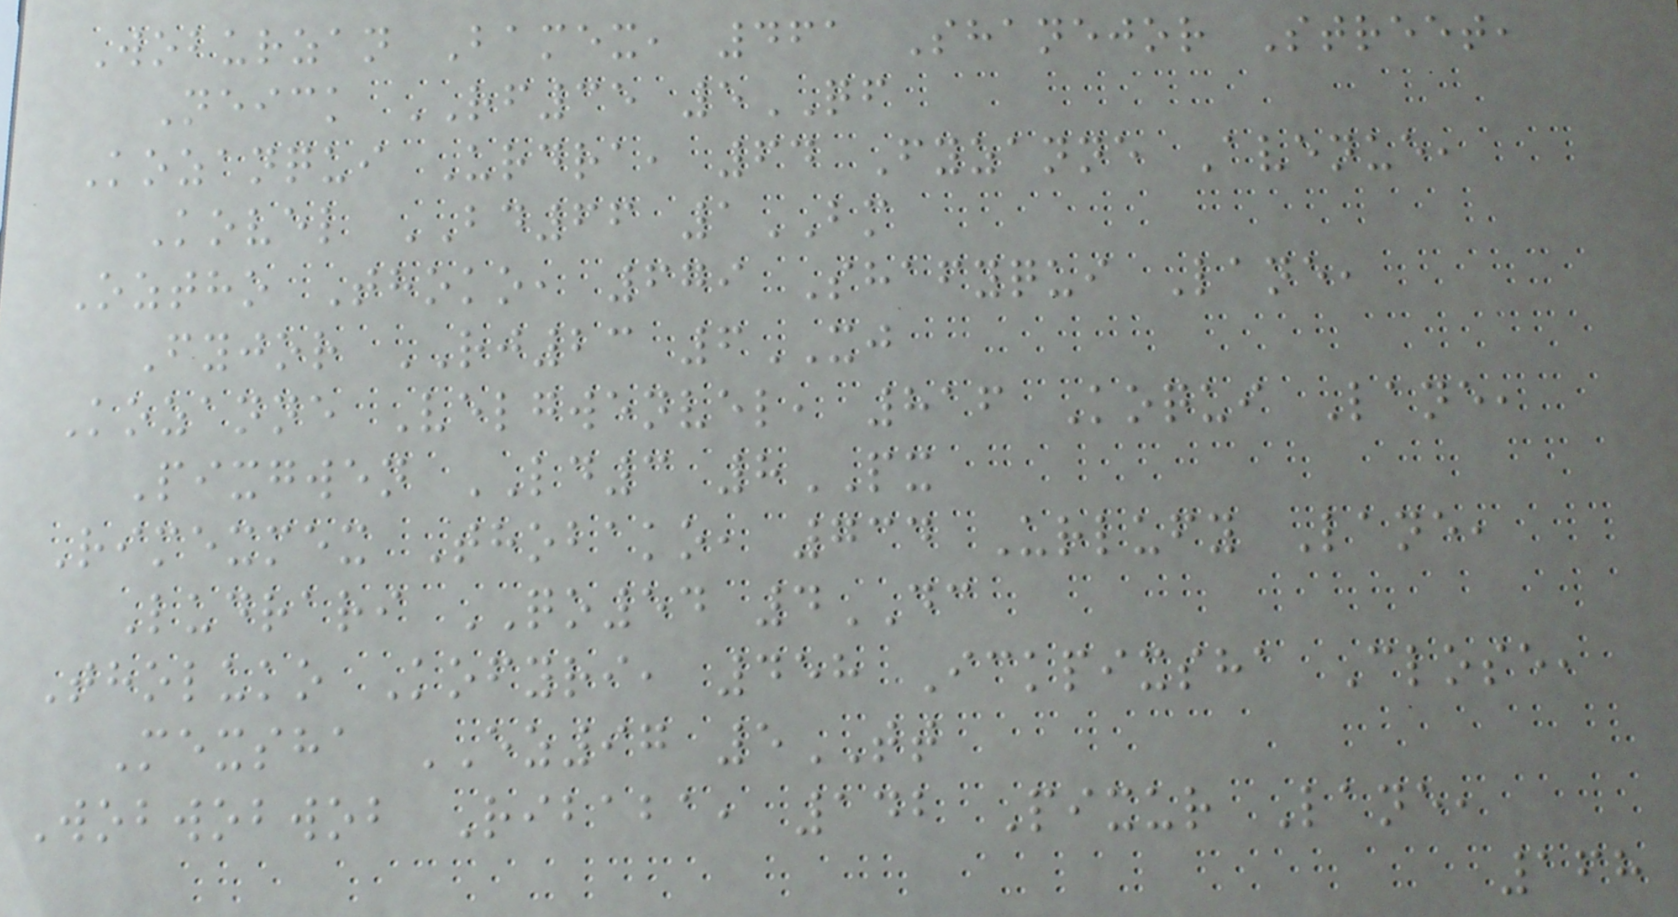Woburzan Bamex, 461 Shanejor Street,
Neick RF35 5QF
Kozanqui Urdra, 64 Fyzanne Avenue,
Kovel BD66 1BM
Oztho Thoko, 679 Shafyqui Lane,
Fyjor RJ23 6XJ
Kozanne Velgwenvel, 816 Koqui Lane,
Pixgwen LD3 8PX
Rimexmex Thobako, 734 Urlufy Lane,
Ludrari QO54 4DC
Tholuko Kofyri, 458 Ickpixsha Close,
Mexsha EZ97 5TT
Wobwobwob Ribaba, 142 Pixur Lane,
168
